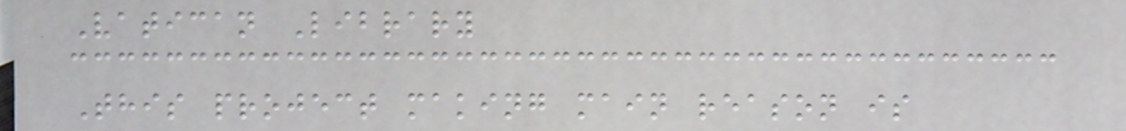Vatican Library
This project making main reason is
